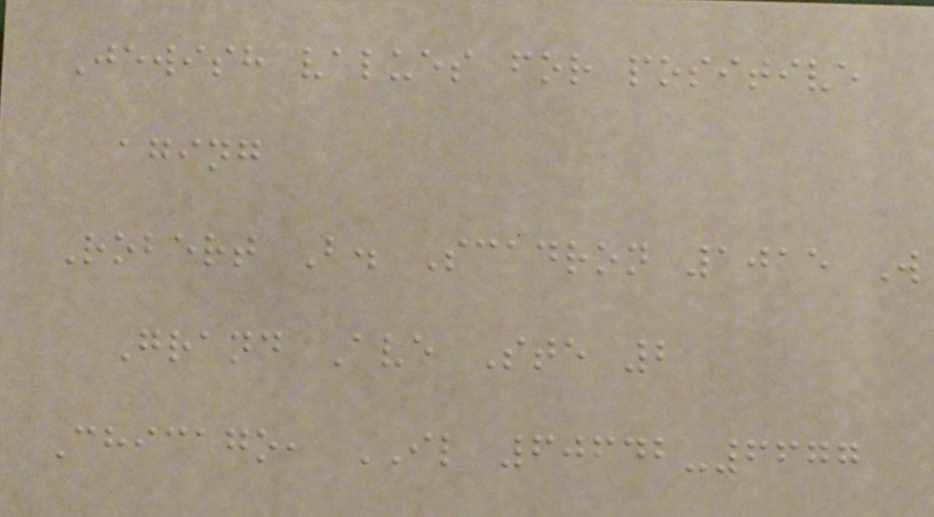Jewish values for positive
aging
Robert B. Scadron 1015 W
Grand Ave Ste 2
Chicago, IL 60642-6677
